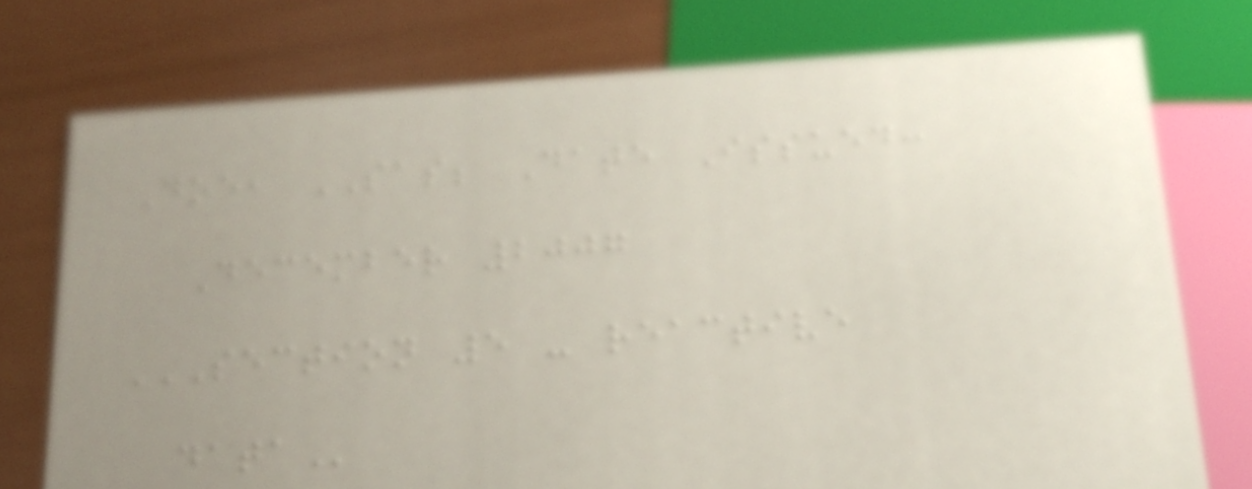Doe, SAS; Date Issued:
December 2007
SECTION 5 - REACTIVE
DATA
